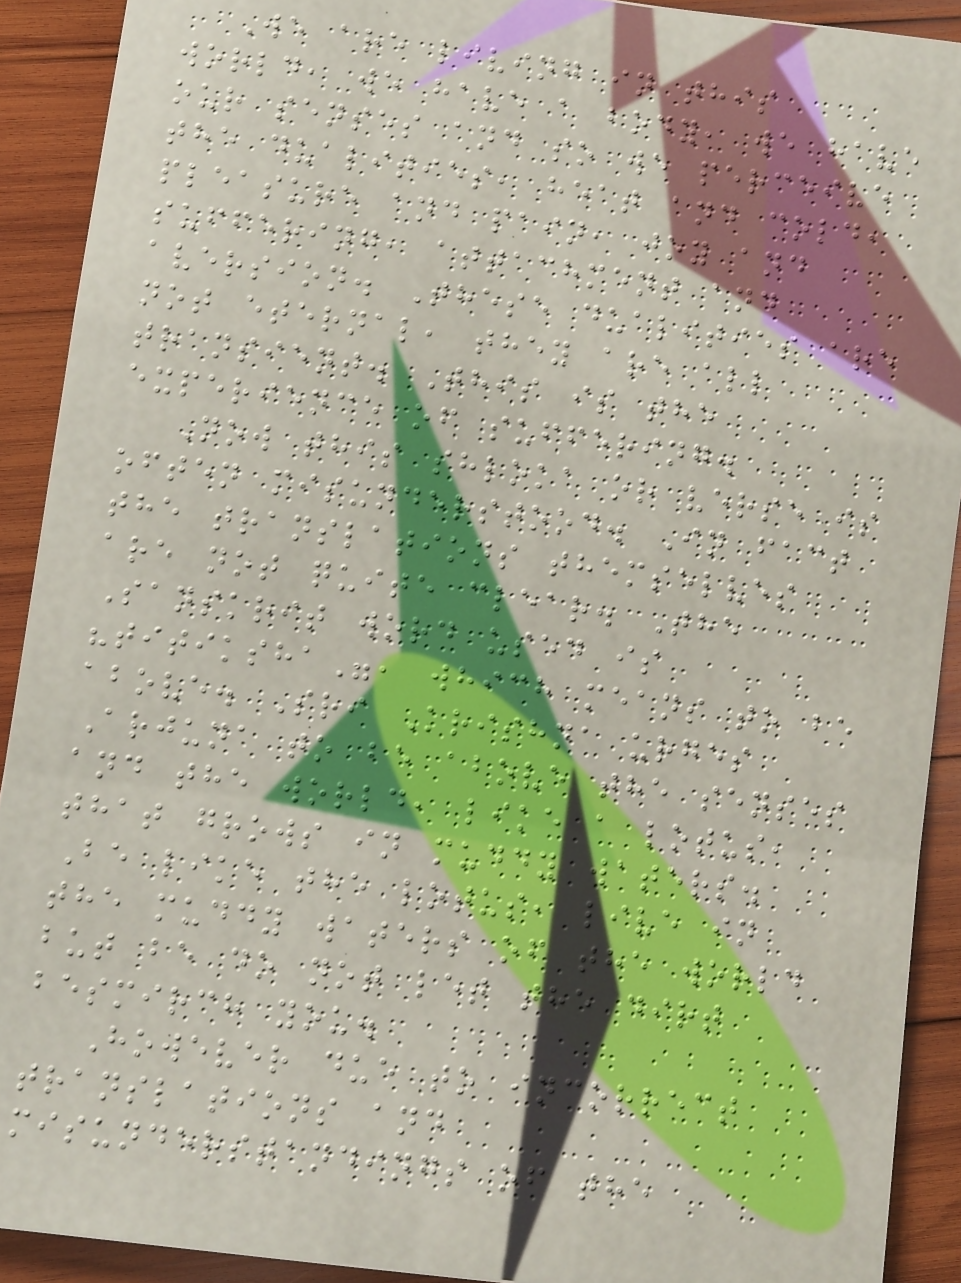We are living in this
world, we have a body, we have
our senses and so we perceive
the dualities, heat and cold,
pleasure and pain, joy and
suffering, attachment and
aversion. These dualities are
not eternal, they are all
transient. This is the
experience of suffering.
Now this shloka or verse is
often misunderstood. In fact
the translations themselves
are not quite clear. The
Sanskrit word used is
"titiksha", which means to be
above. Sri Krishna urges
Arjuna to be above the senses
and the world, like a lotus,
that grows in muddy waters.
Be like the lotus, live in
the muddy waters of the world
but be do not let the dirt
besmirch you.
However due to incorrect
translations and
misunderstandings of the
